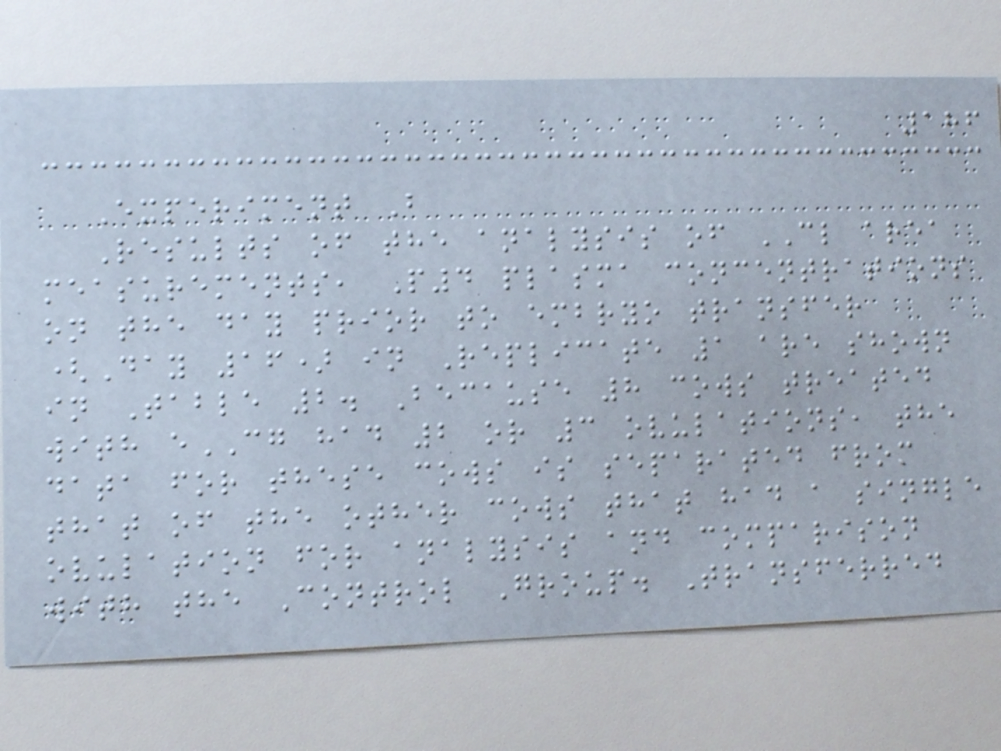186
Experiment B
Results of the analysis of CL area
measurements, P4 plasma concentrations
on the day prior to embryo transfer
(Day 16) in Replicate 1 are shown
in Table 2. Because 8 cows treated
with eCG had 2 or 3 ovulations, the
data for these cows is separated from
that of the other cows that had a single
ovulation for analysis and comparison
with the Control Group. Transferred
